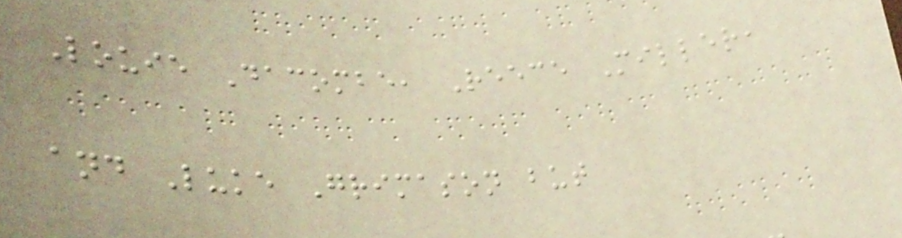Louie Dacombe, Reece Miller,
and Luke Grimason but
